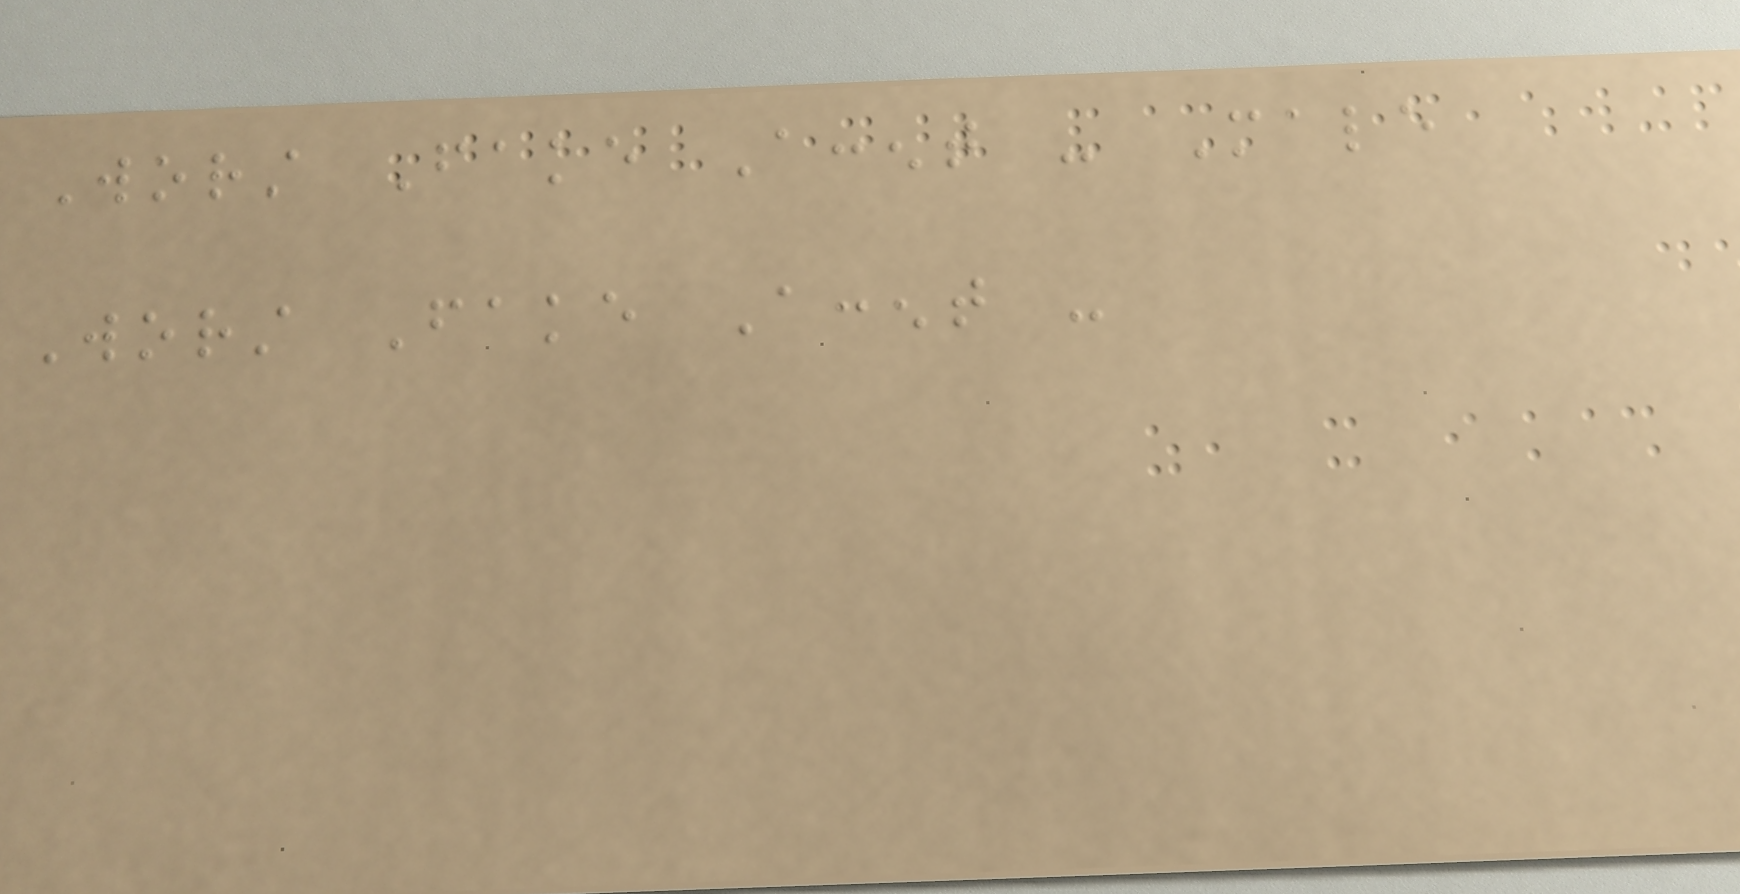Worst Fake Accent - Male
Worst Fake Accent -
